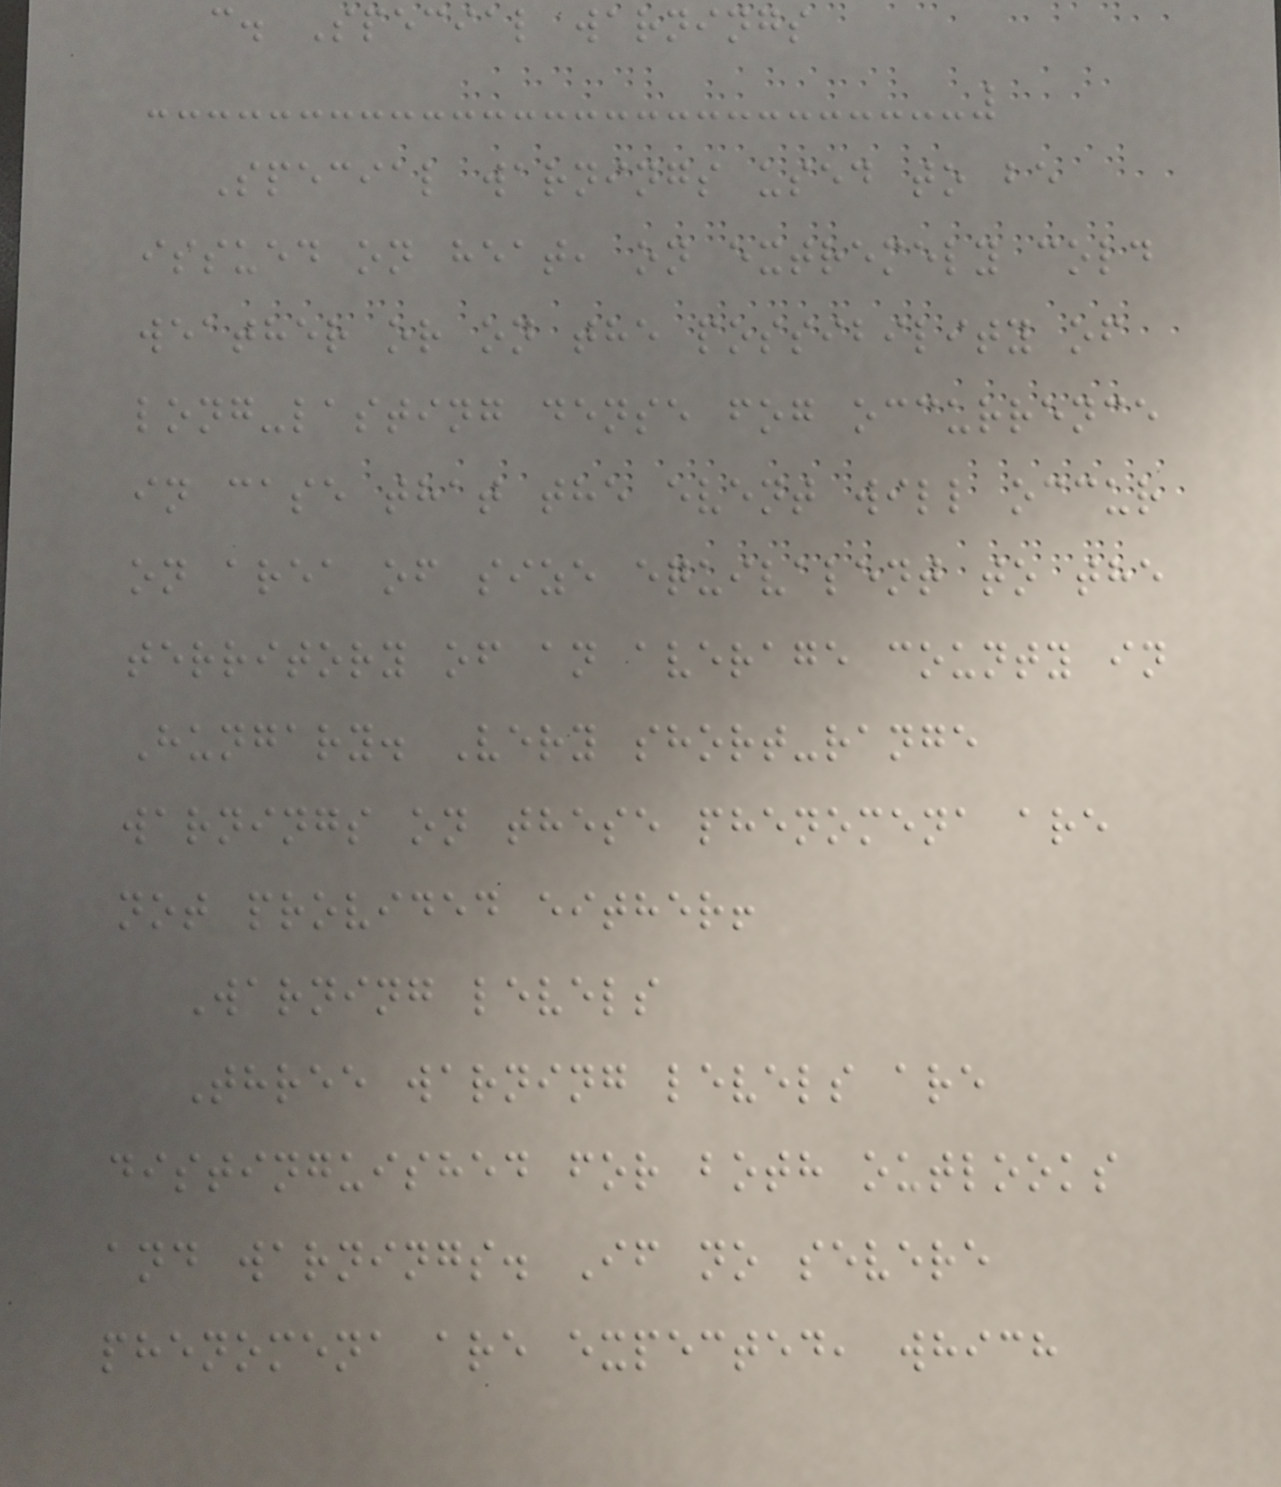c. Special warnings
Special warnings used to be
issued on heat, on extremely cold
weather or on the possibility of
long-lasting dense fog occurrence
in case that the event will occur
on area of size equivalent to the
territory of an average county in
Hungary. Very short-range
warnings on these phenomena are
not provided either!
Warning levels
Three warning levels are
distinguished for both outlooks
and warnings. If no severe
phenomena are expected, which
